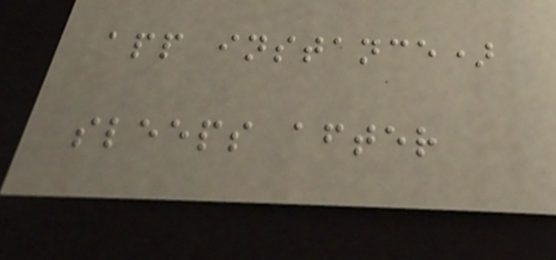app instance)
sleeps after
